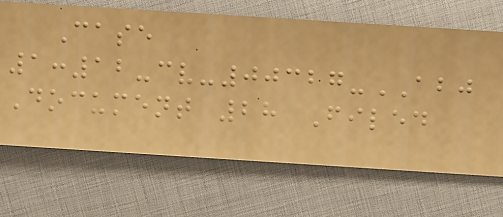Case
1:12-cv-00327-ABJ
Document 28 Filed
